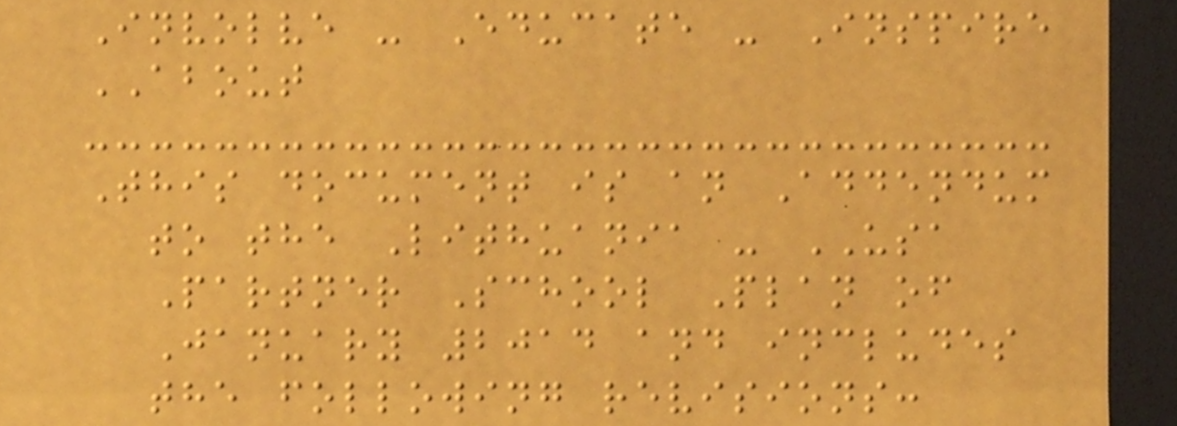Involve - Educate - Inspire
ABOUT
This document is an Addendum
to the Lithuania - USA
Partner School Plan of
January 2014 and includes
the following revisions:
